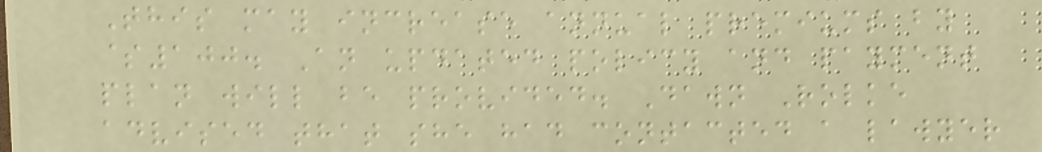This may increase annual premiums by
$100. An updated policy and payment
plan will be provided. Dawn Rolke
advised that she had contacted a lawyer
